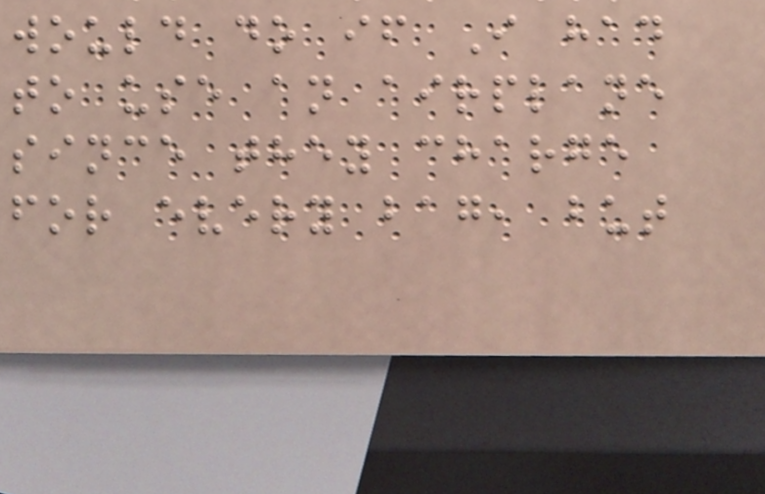would do if I had
to use an airplane
since they charge
for every bag, but
